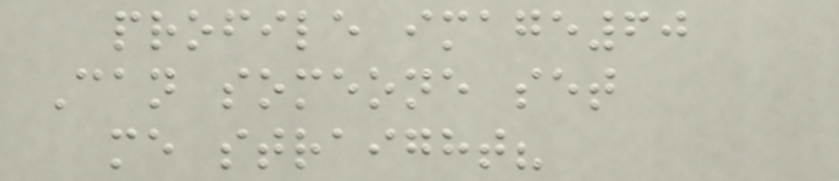profile image60
Can someone set
me straight?
